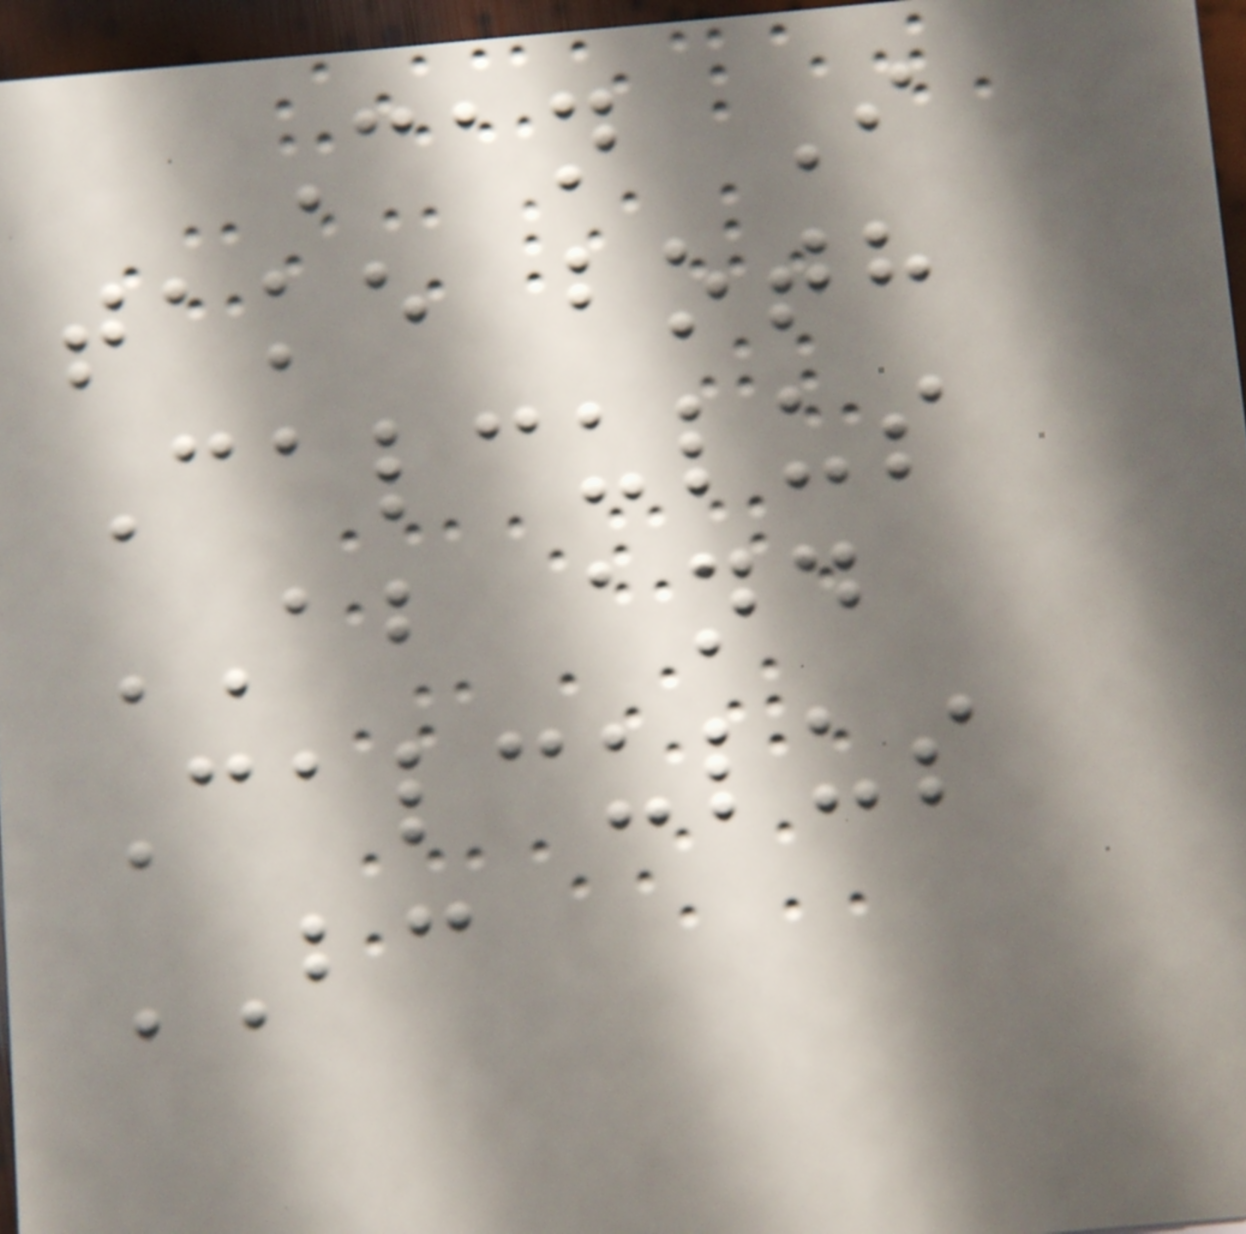Can I
take both
Calculus
AB and
Calculus
BC
